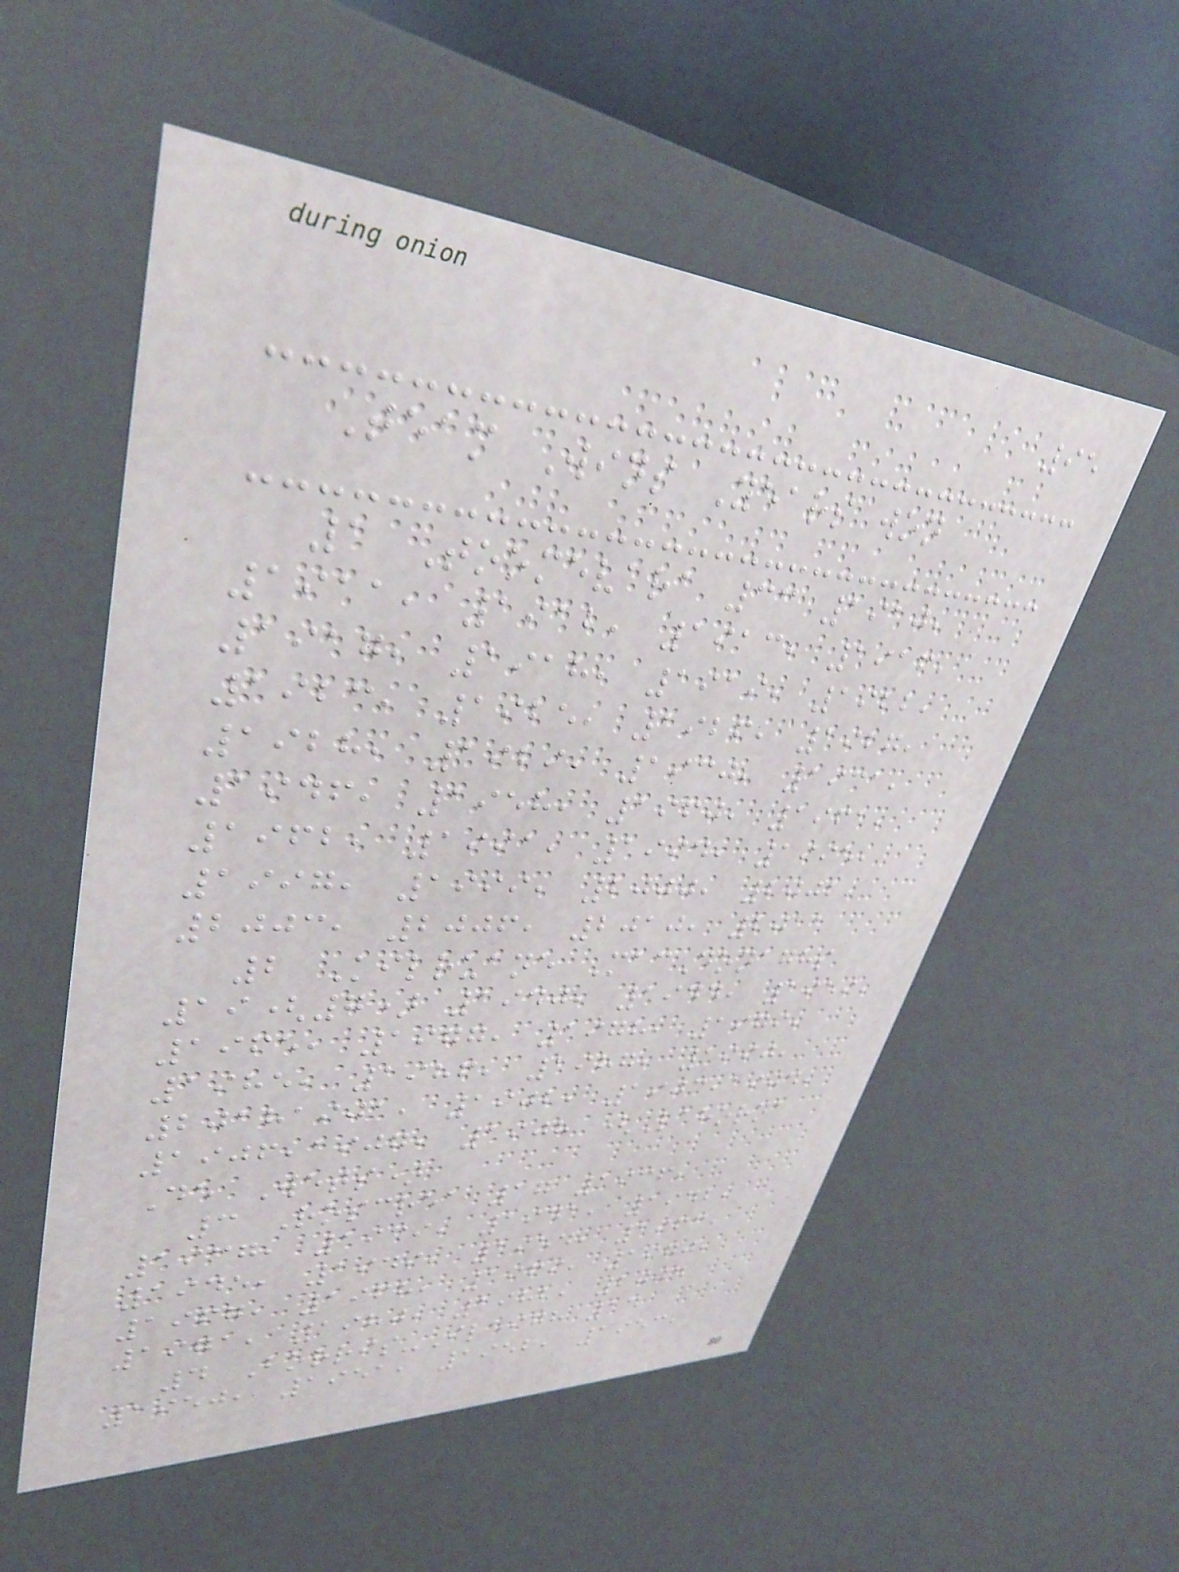95
Team Wins Years won
1 Toomevara 33 1910,
1911, 1912, 1913, 1916,
1917, 1918, 1919, 1922,
1923, 1925, 1926, 1927,
1928, 1929, 1930, 1931,
1946, 1958, 1960, 1961,
1962, 1991, 1994, 1995,
1997, 1999, 2000, 2002,
2003, 2006, 2010, 2011
2 Kilruane MacDonaghs
19(7) 1940, 1944, 1959,
1965, 1977, 1978, 1979,
1985, 1986, 1987, 1990,
20181901, 1902, 1903,1904,
1906,1907, 1908 (Lahorna
De Wets)
3 Roscrea 17 1936,
1937, 1939, 1941, 1942,
1945, 1949, 1954, 1963,
1967, 1968, 1969, 1970,
1971, 1980, 1982, 2004
4 Borris-Ileigh 14
1950, 1951, 1952, 1953,
